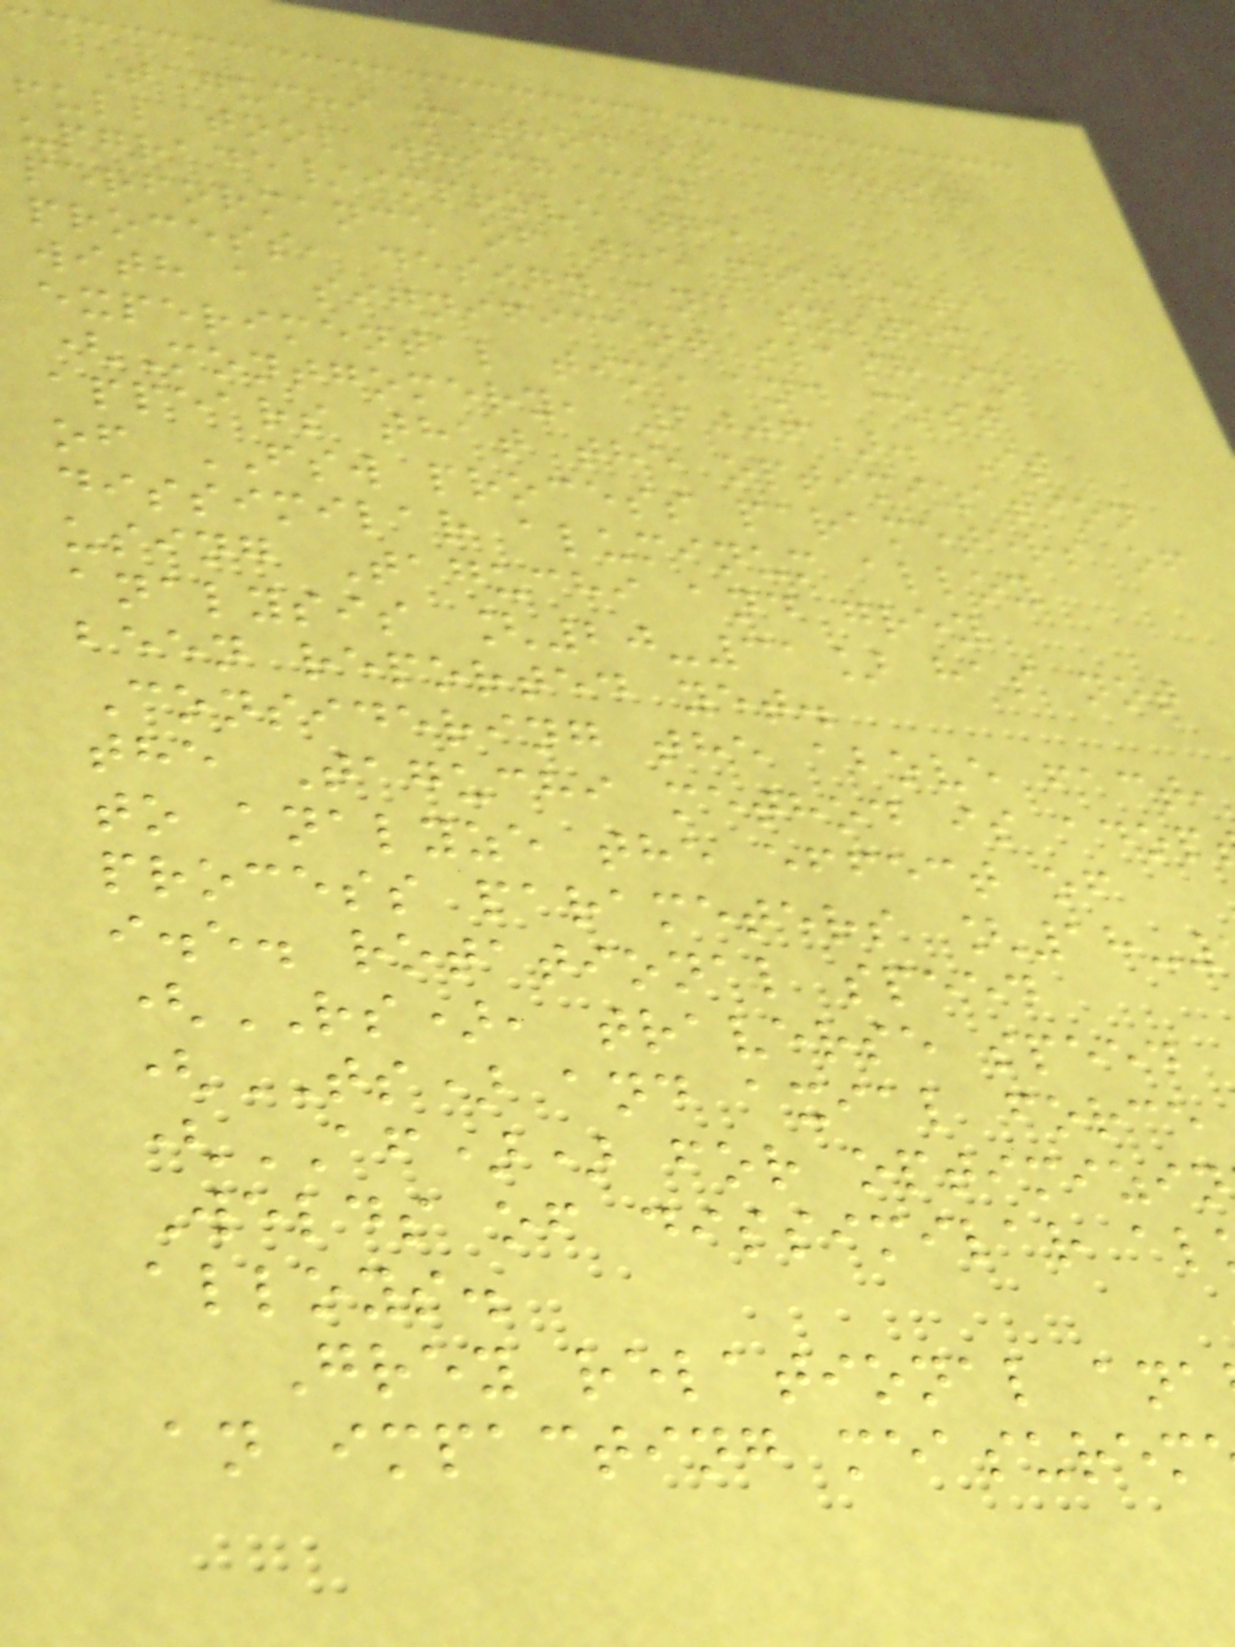Taguchi method is a power
full tool which can
upgrade/improve the
performance of the product,
process, design and system
with a significant slash in
experimental time and cost
(Montgomery, 2006). It
appears that the optimization
of FSW process parameters of
dissimilar aluminum alloy
using Taguchi and grey
analysis [20-31] has not
been reported yet.
Considering the above fact,
the Taguchi method is adop
to analyze the effect of
process parameters [18-
i.e. rotational speed
(RS), traverse speed
(TS) and axial force
(AF)) for optimizin
Welds of dissimilar al
alloys.
Grey relational ana
an impacting measurem
